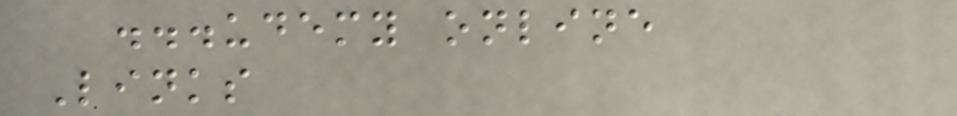...udemy online
Links
